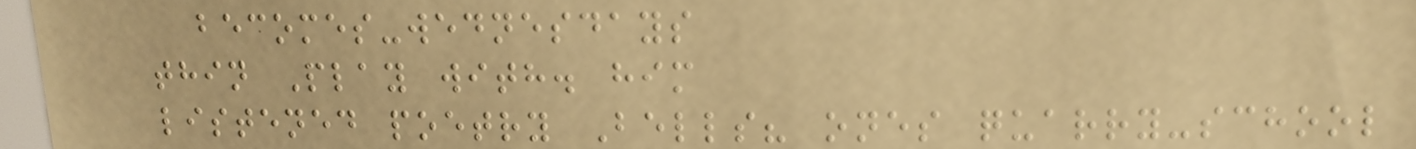becomes-wednesdays
thin Play with. him
listened poetry Bells? ones quarry-school
